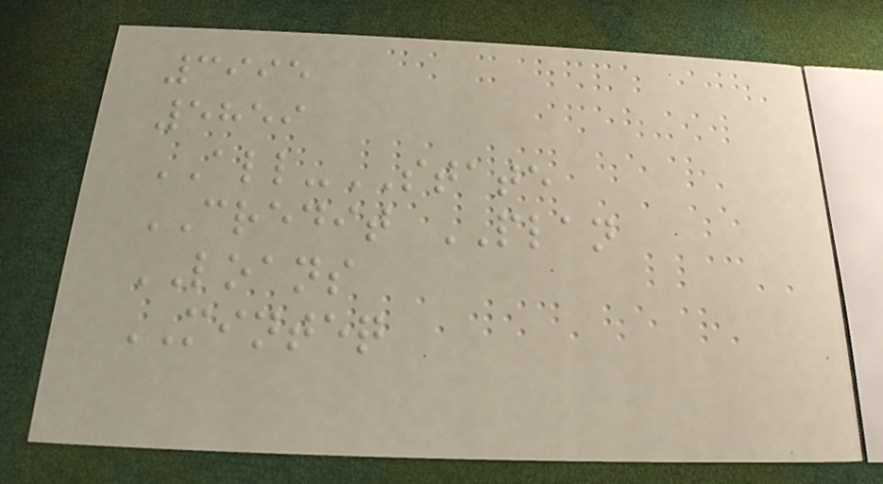3995
5859
ALL-STATE
CREDIT PLAN
LOANS
MINTEQ
